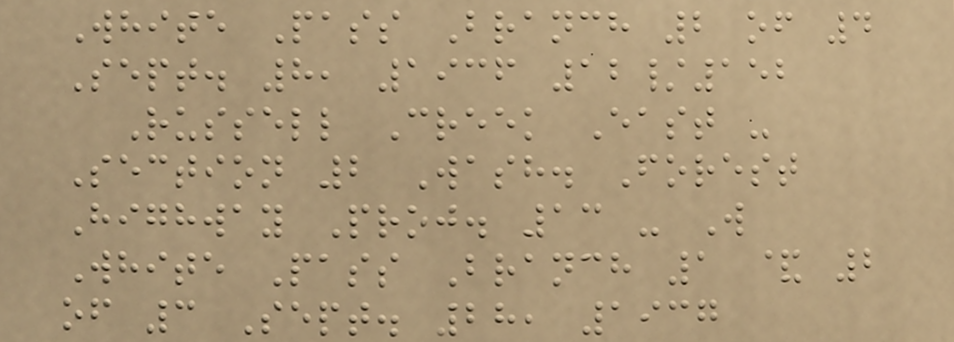White Pass Branch 2 of 4
Sept. 8, 1936 12/152
Russell Creek East -
Section 2 Wash. Forest
Highway Proj. 13 - W
White Pass Branch 1 & 2
of 3 Sept. 28, 1937
